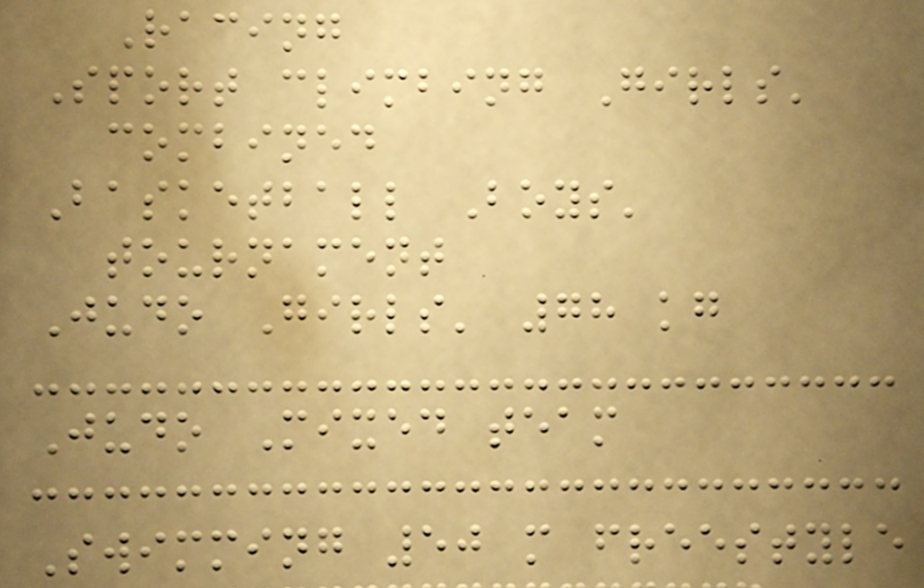Racing
Sport climbing Girls'
combined
Basketball Boys'
tournament
Judo Girls' 78 kg
Judo Mixed team
Swimming 50 m freestyle
